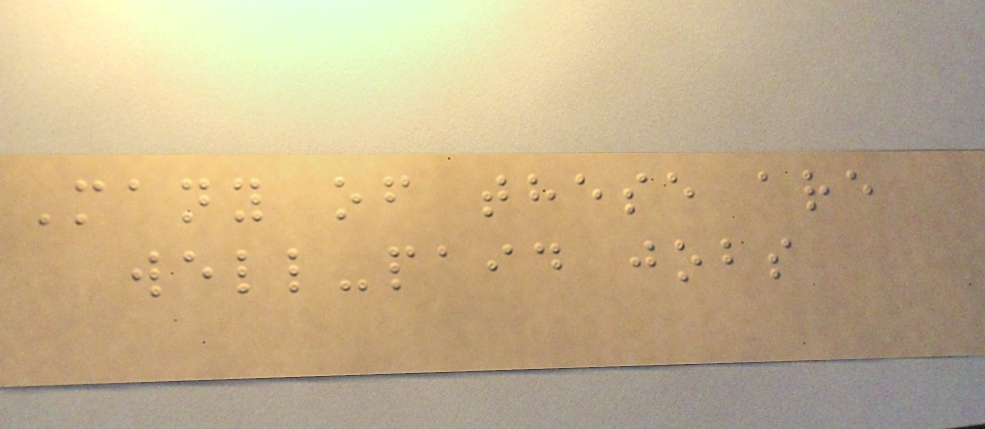Many of these are
well-paid jobs
